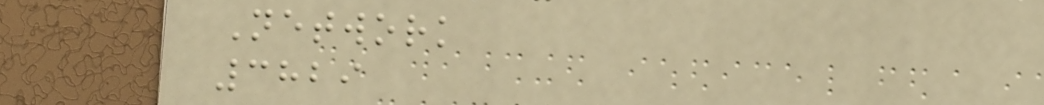Network
3829
